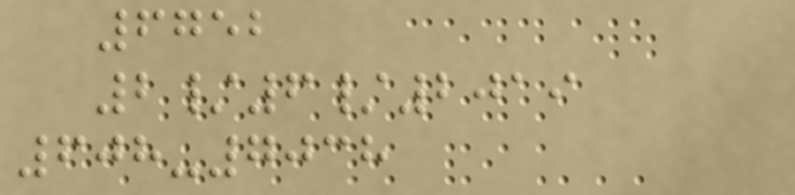6752
2/6/2019
608-7038
